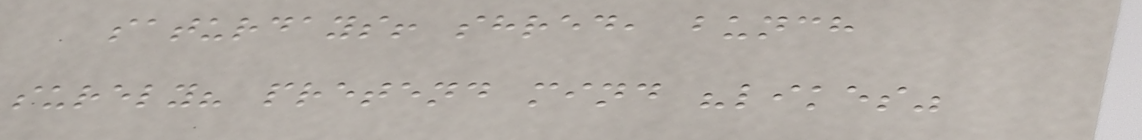saturdays! shred, bunch
surely? pretend mind "likes"
